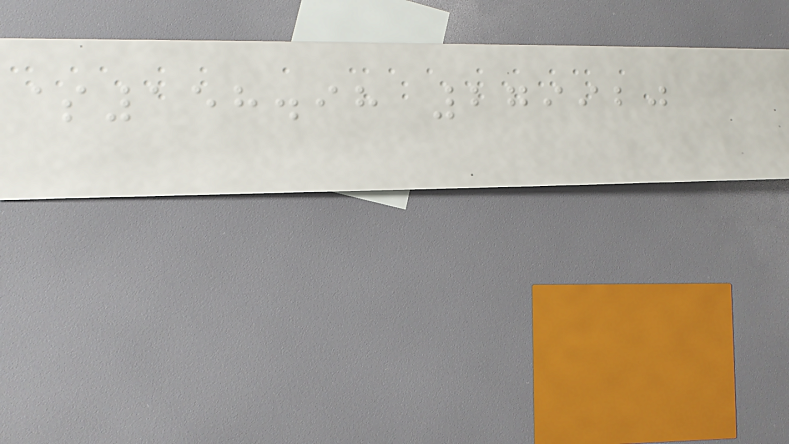$158.98 279920
